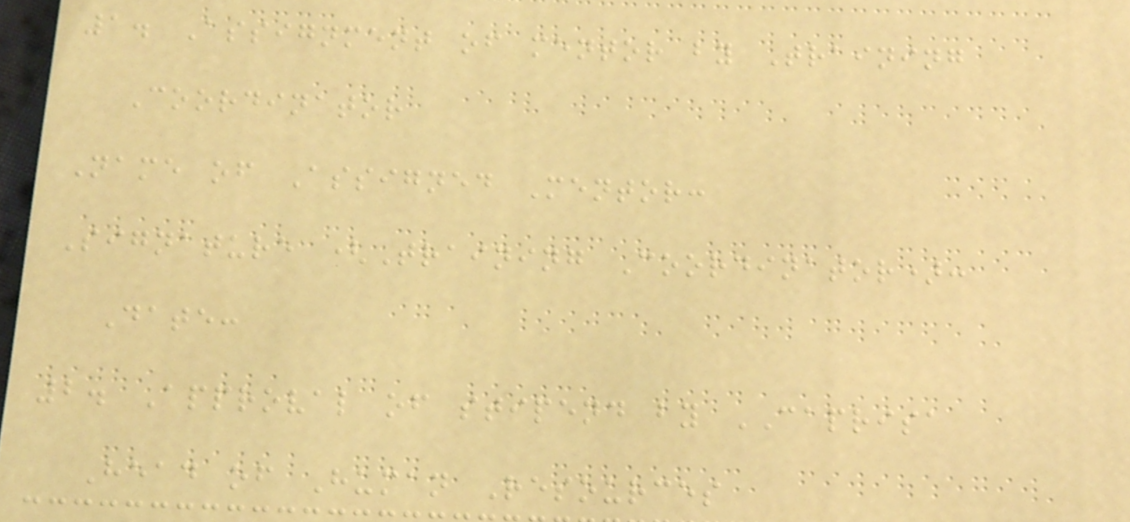1. Assignment of mentor by Training
Coordinator
Name of Assigned Mentor:
Signature (Training Coordinator):
Date:
2. Approval of stipend by CAPRISA
Head of Human Resources
